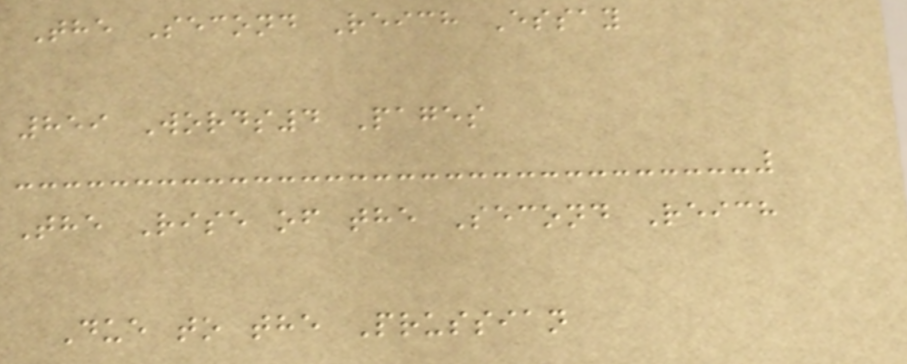The Second Reich Essay
859 Words4 Pages
The Rise of the Second Reich
Due to the Prussian
